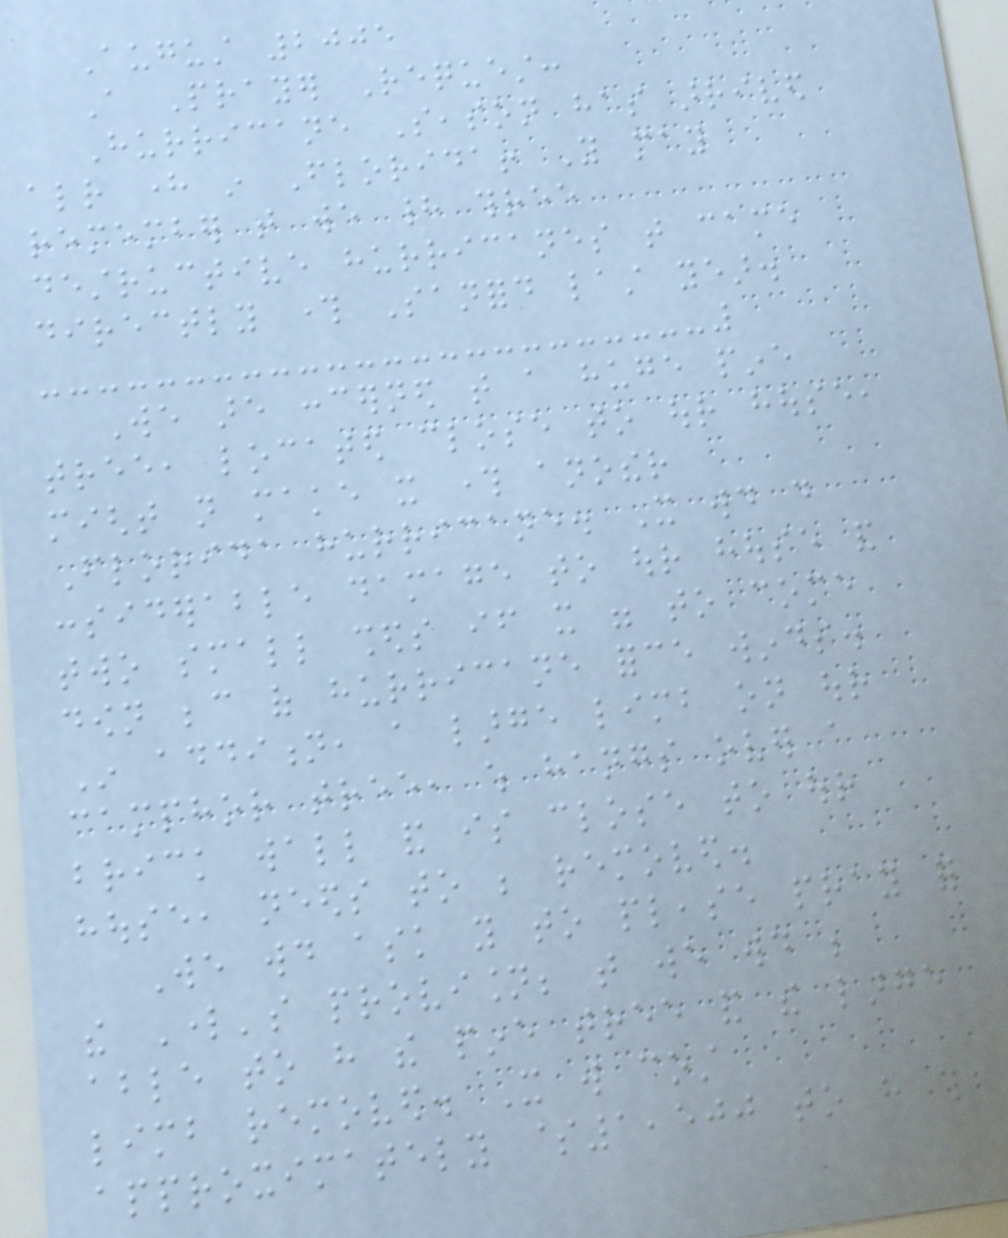August 2005
A Prayer Request:
Hurricane Season has arrived
already here in Florida! You may
remember that we had three
destructive hurricanes that came
directly through Sanford last year.
We are concerned that a huge pine
tree, located close to our house,
might not make it through another
Florida hurricane. It would do
considerable damage to our house and
two small sheds if it were to come
down because of hurricane force winds.
In addition, a large limb on our
camphor tree, which hangs over a
brick wall and is close to our
house, needs to be removed.
We would ask you to please pray for
the Lord's provision; that we would be
able to have the pine tree and the large
limb removed. It will cost
approximately $1,500 to have this
